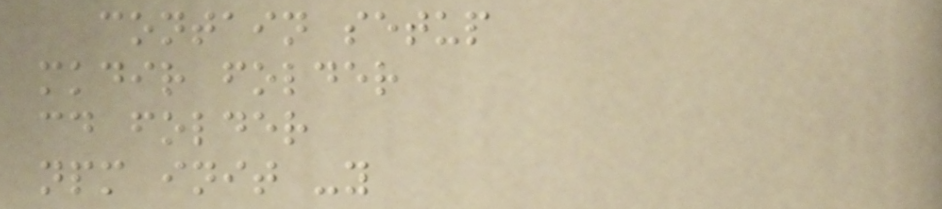contain setup
mkdir folder
cd folder
npm init -y
